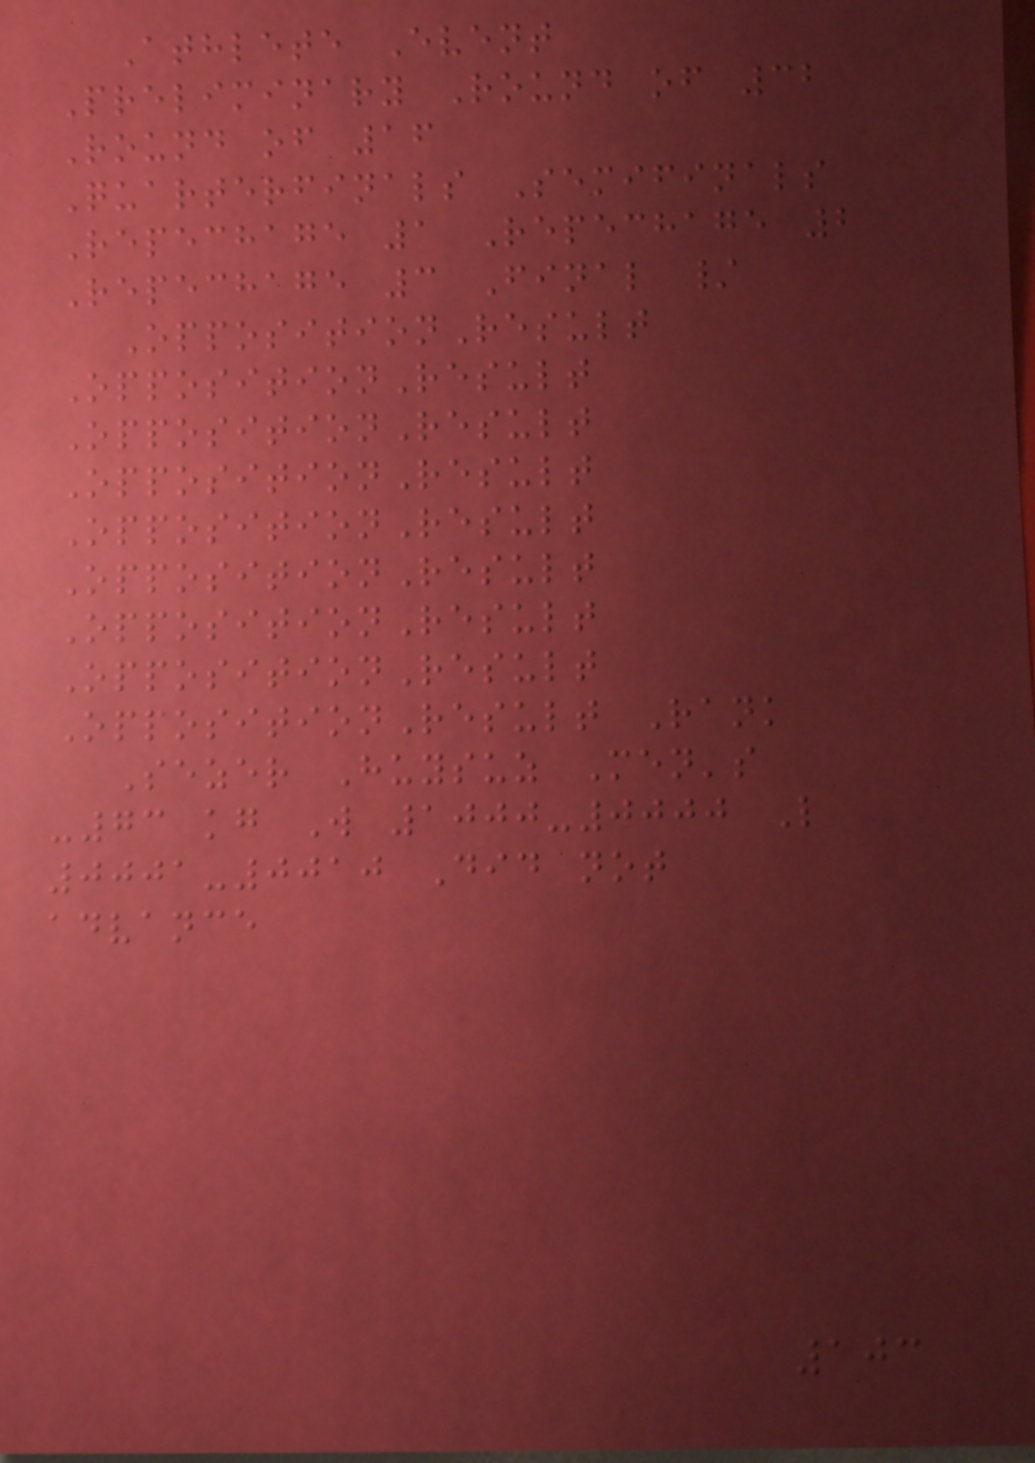Athlete Event
Preliminary Round of 32
Round of 16
Quarterfinals Semifinals
Repechage 1 Repechage 2
Repechage 3 Final /
OppositionResult
OppositionResult
OppositionResult
OppositionResult
OppositionResult
OppositionResult
OppositionResult
OppositionResult
OppositionResult Rank
Sezer Huysuz Men's
-73 kg W 1000-0000 L
0001-0010 Did not
advance
103
